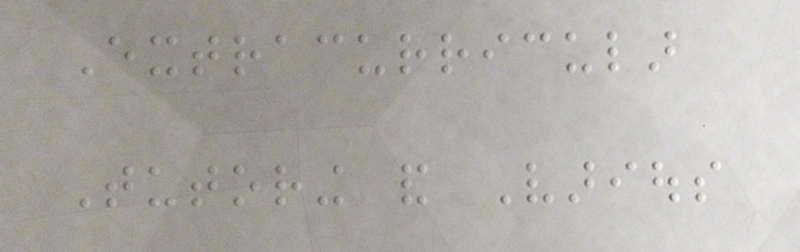Extracurricular
Tutoring and Various
